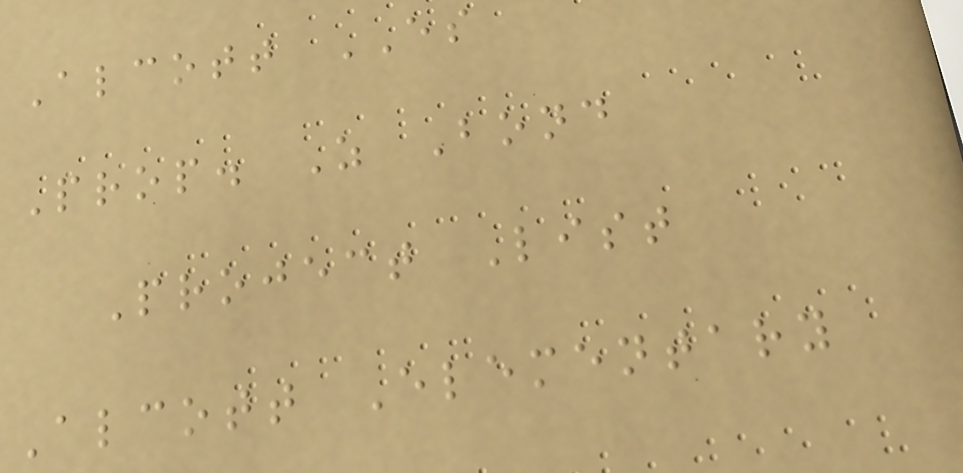Alcott ES
Prop. Z Bond
Project List
Alcott Elementary
